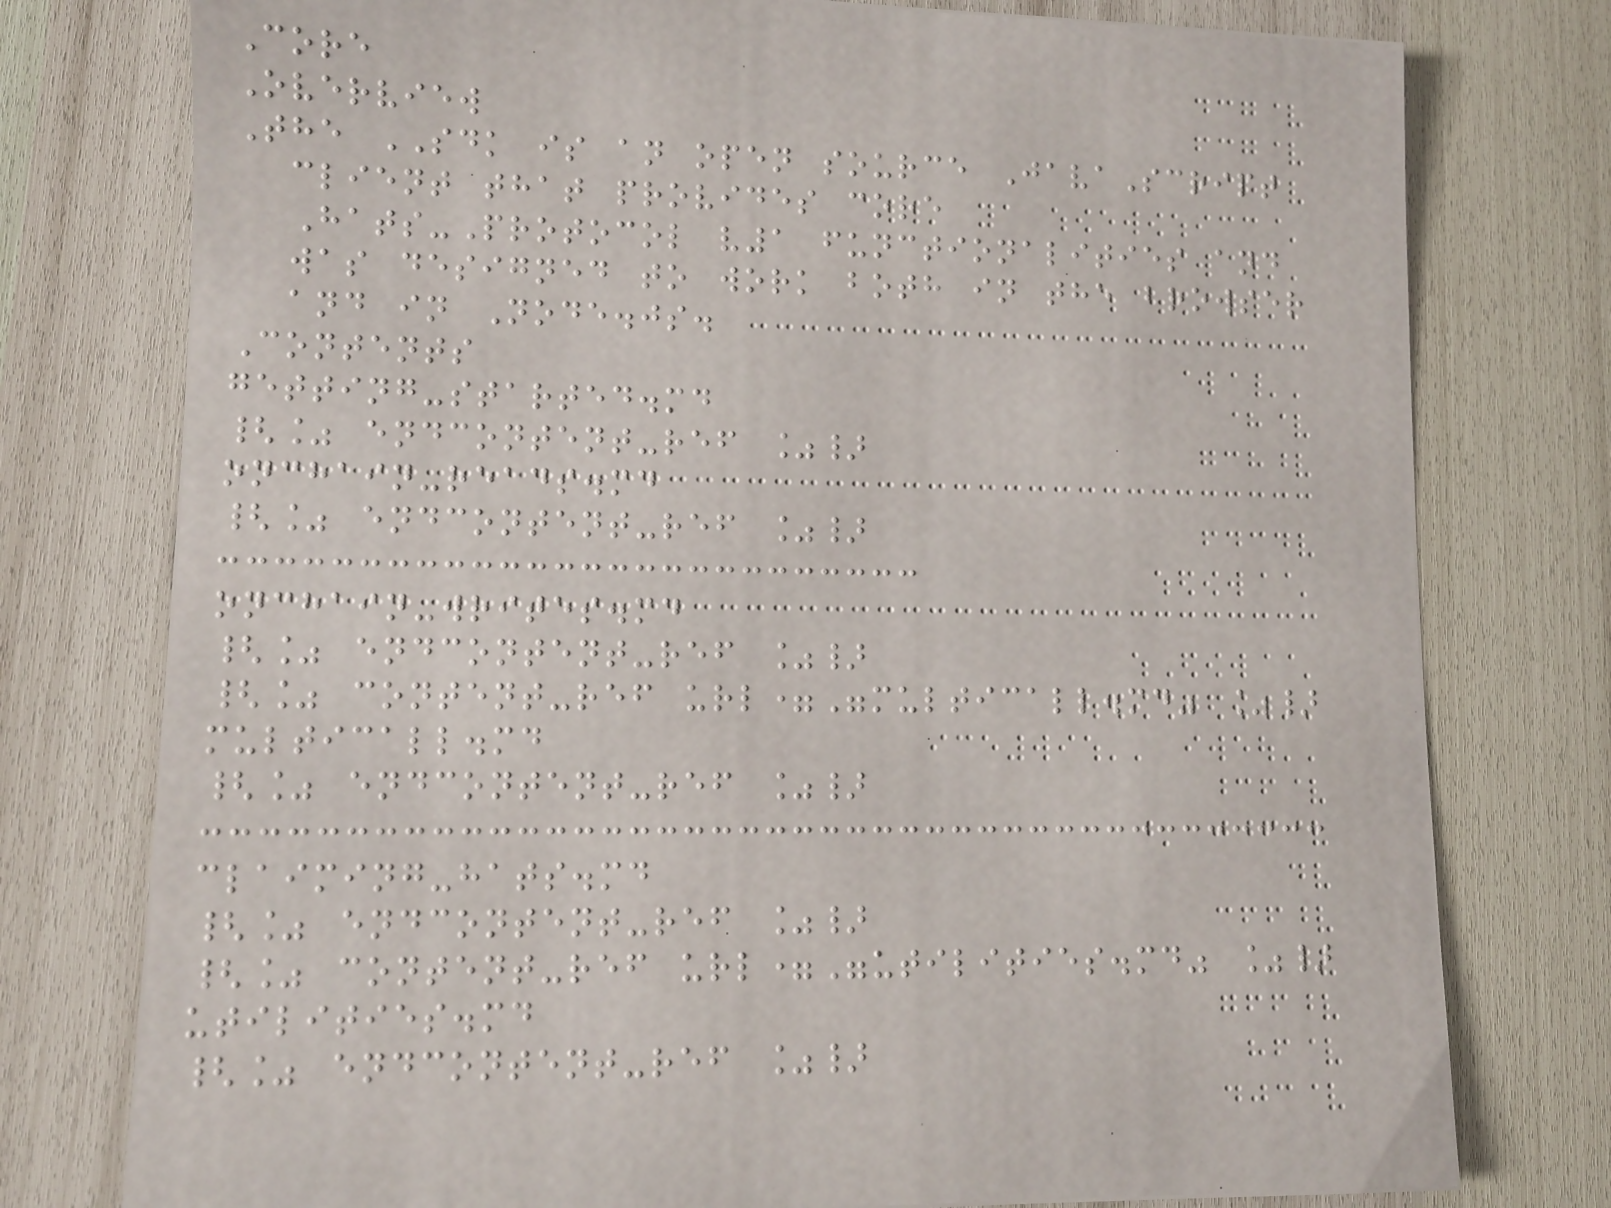Core
Overview
The SDK is an open source JavaScript
client that provides core
Hats-Protocol v1 functionalities and
was designed to work both in the browser
and in Node.js.
Contents
getting-started.md
{% endcontent-ref %}
onchain-reads.md
{% endcontent-ref %}
onchain-writes.md
{% endcontent-ref %}
{% content-ref url="multicall.md" %}
multicall.md
{% endcontent-ref %}
claiming-hats.md
{% endcontent-ref %}
{% content-ref url="utilities.md" %}
utilities.md
{% endcontent-ref %}
